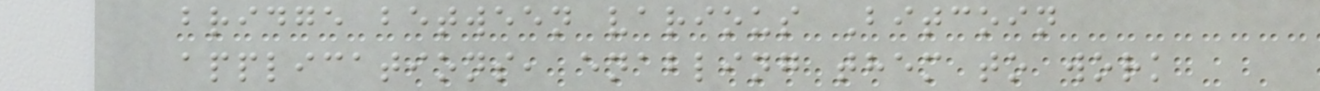bridge between various Bitcoin
applications, enabling them to work
